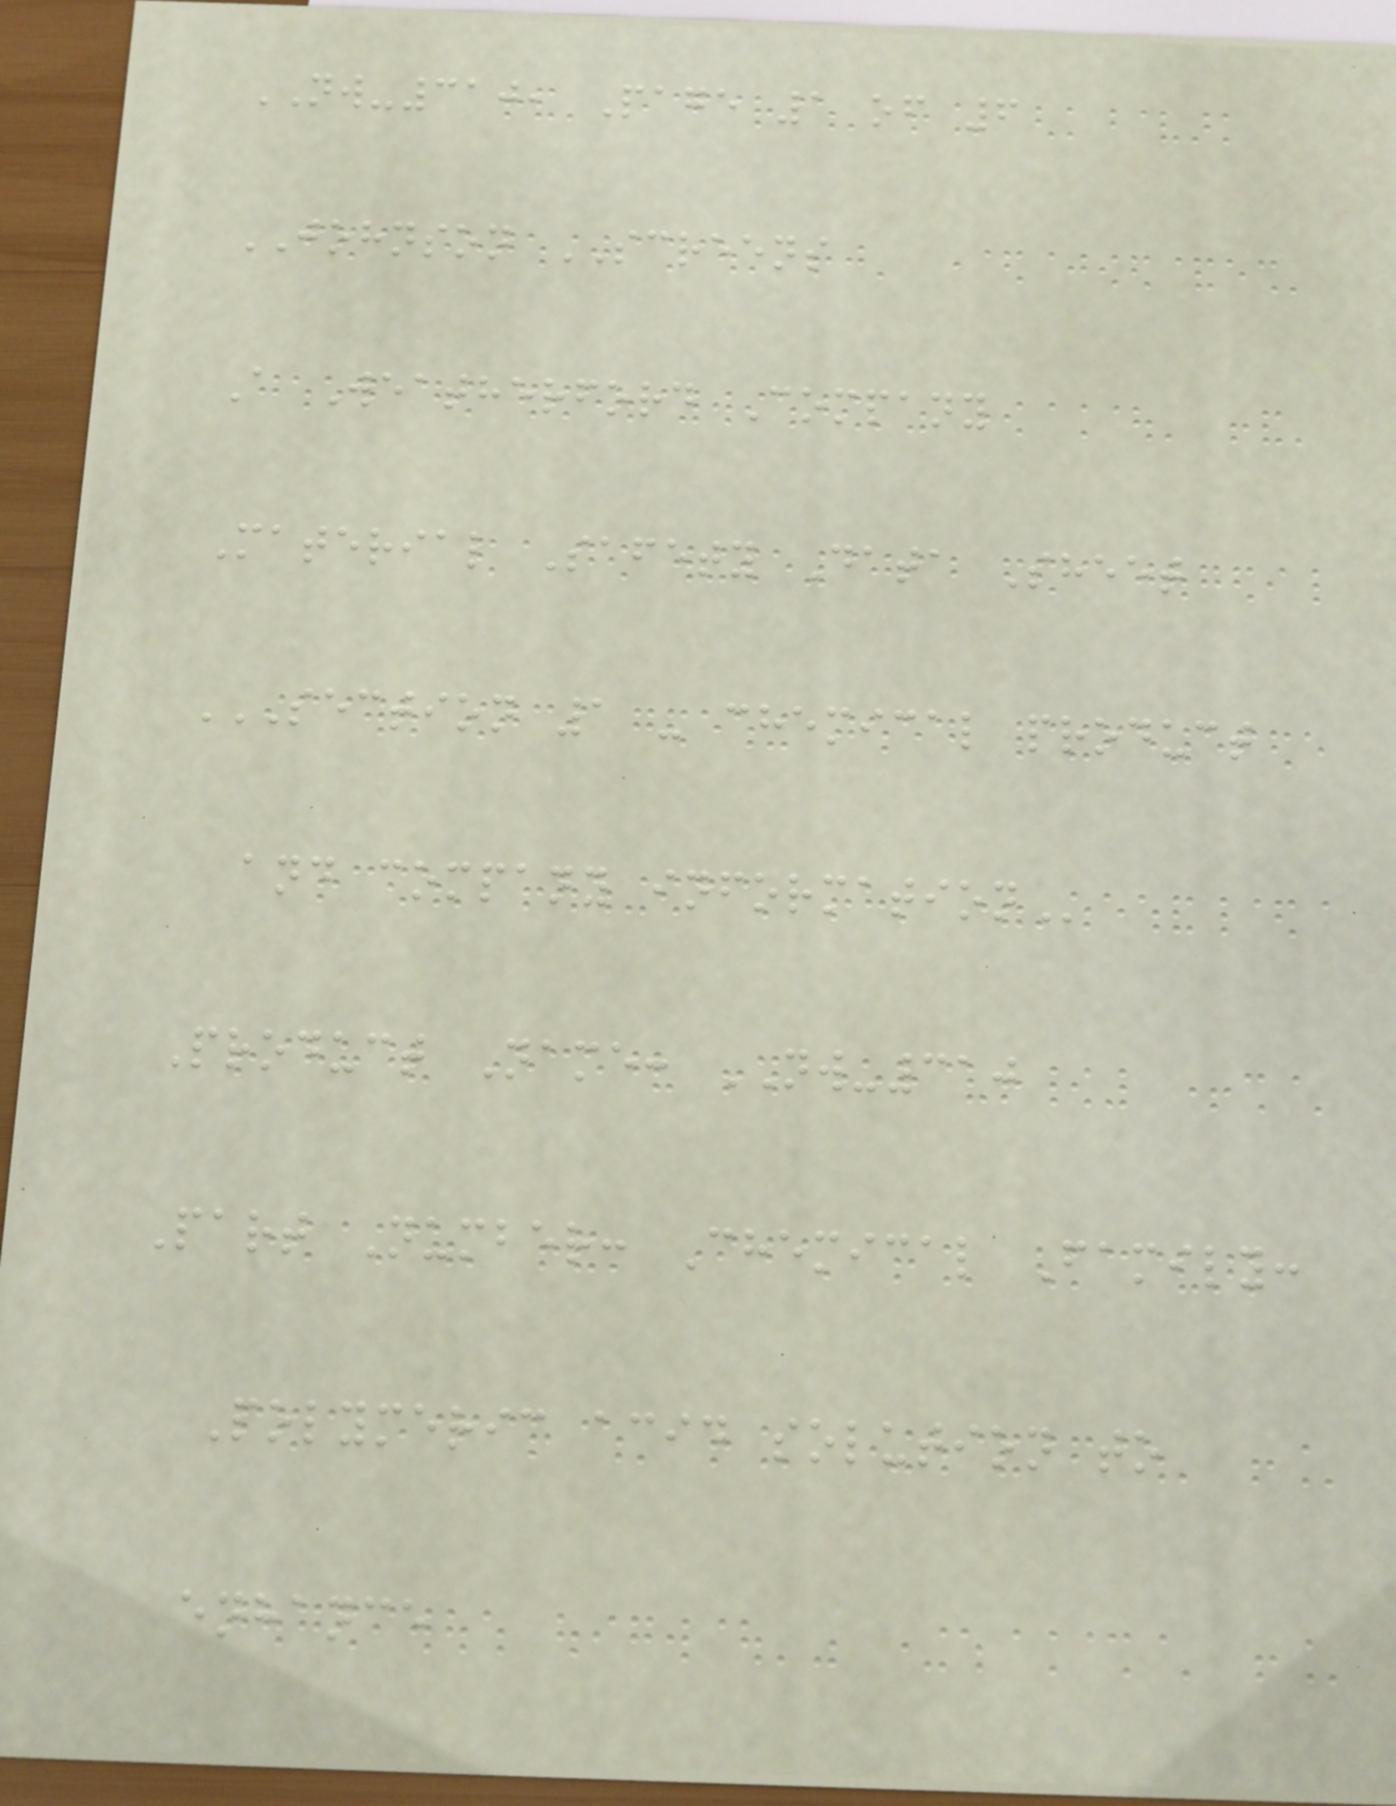NW-310, Page 1 of 6
JOHNSON SCREENS
A Weatherford Company
Material Safety Data Sheet
SECTION 1 - CHEMICAL PRODUCT
AND COMPANY INFORMATION
Product Name: NW-310
Part Number: Chemical Family:
Polymeric acid solution to
enhance
